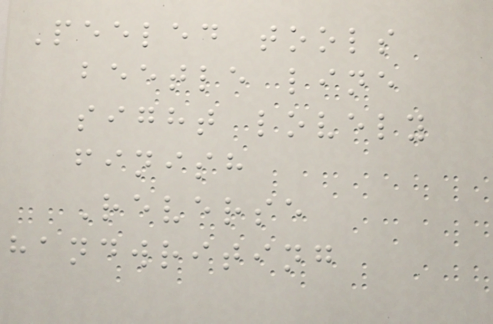Peeled tools
beetle line
sight lovely
finish
Reverse
handwriting
